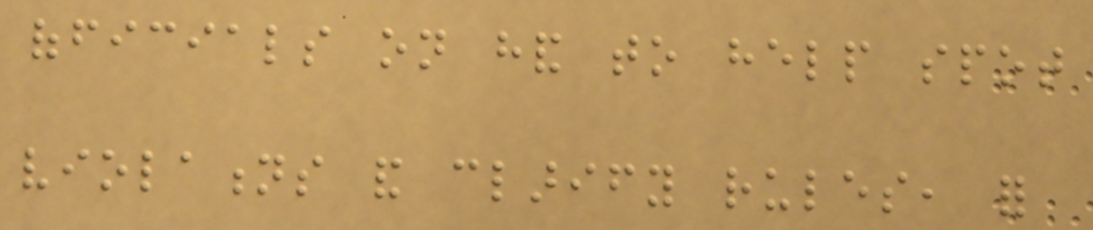officials on hand to help spot
violations and clarify rules, for
